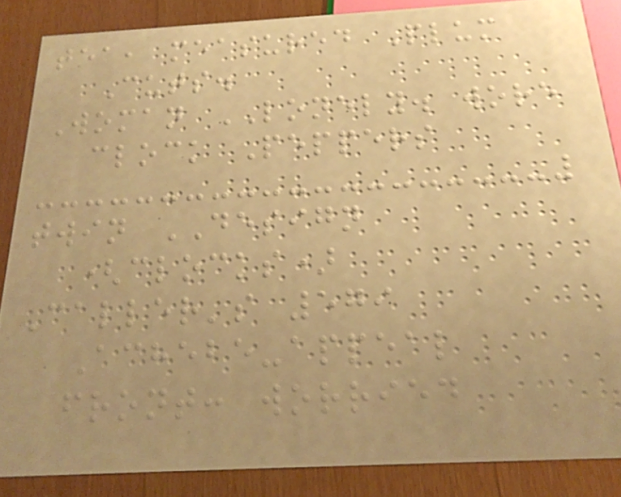tea, measured Plum
Cuts.
Woman LONELY. wore
clock Peppers
twin DESIGN
(clocks)
Caller's 579
Achebe-appeal
front: worried
